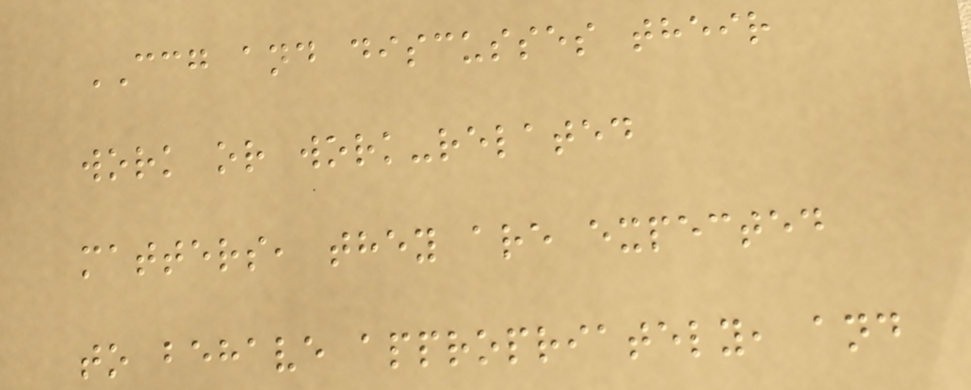CCG and discusses their
work or work-related
matters, they are expected
to behave appropriately, and
